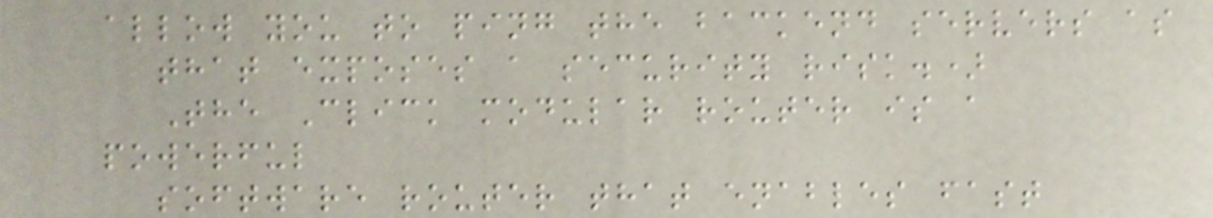allow you to ping the backend servers as
that exposes a security risk.)
The Click modular router is a
powerful
software router that enables fast
